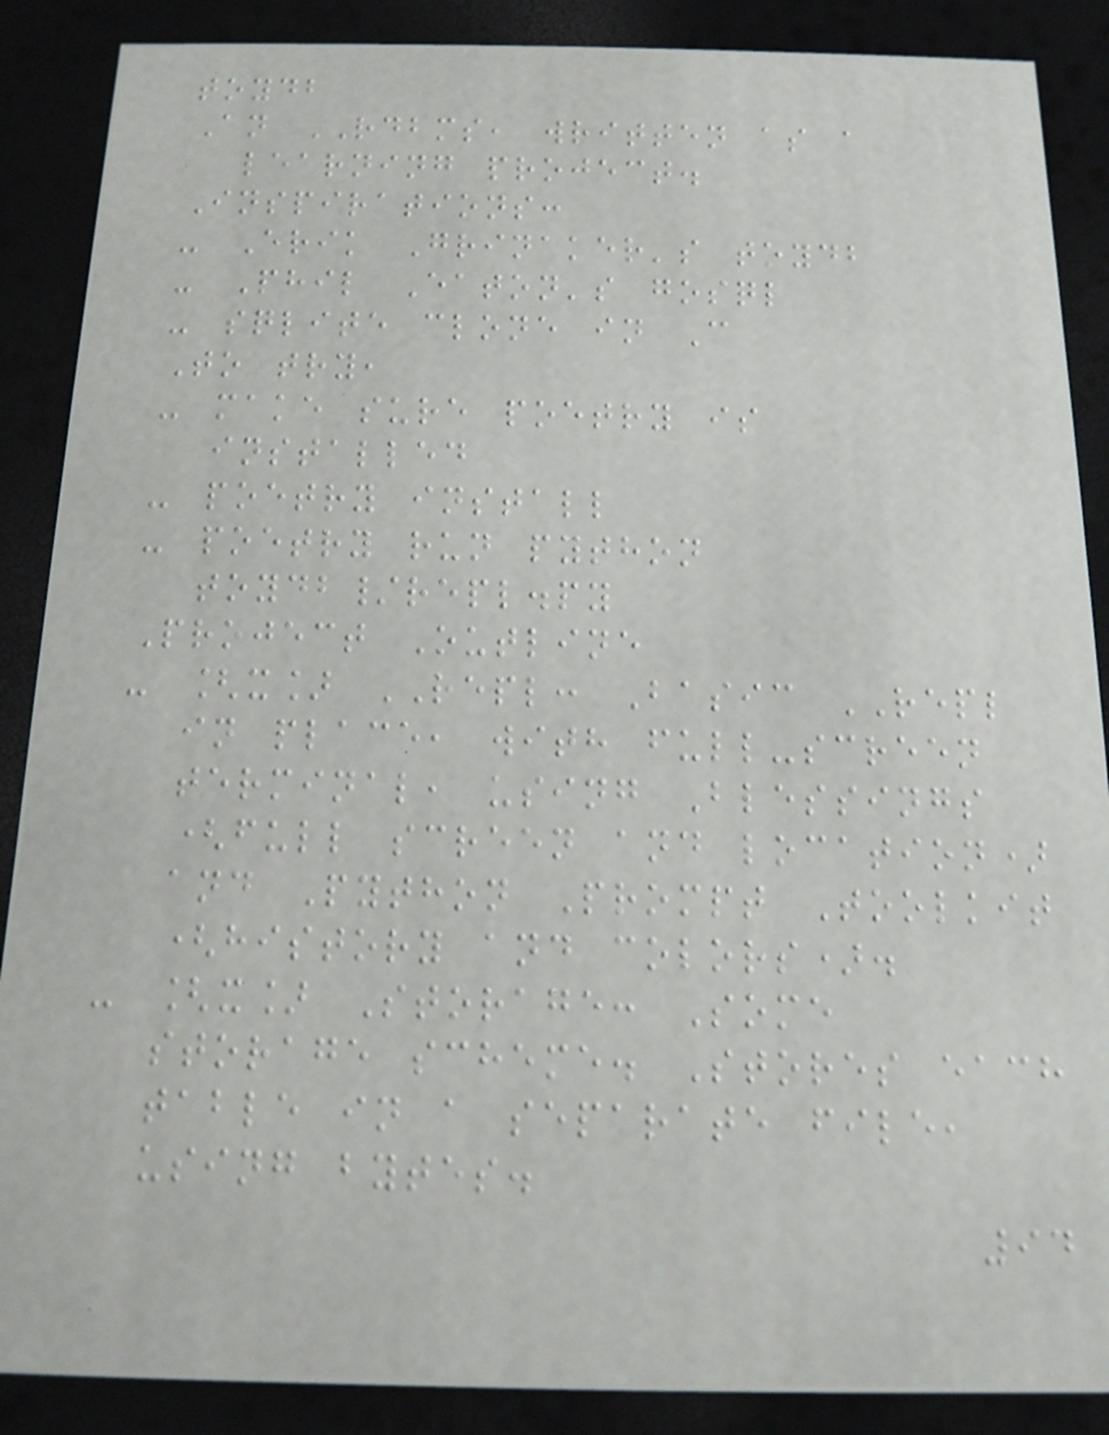toydb
An RDBMS, written as a
learning project.
Inspirations:
- Erik Grinaker's toydb
- Phil Eaton's gosql
- sqlite clone in C
To try,
- make sure poetry is
installed
- poetry install
- poetry run python
toydb/repl.py
Project Outline
- [x] REPL: Basic REPL
in place, with full-screen
terminal, using Blessings
(full screen and location)
and Python Prompt Toolkit
(history and colors).
- [x] Storage: Some
storage scheme. Stores each
table in a separate file,
using bytes.
94
